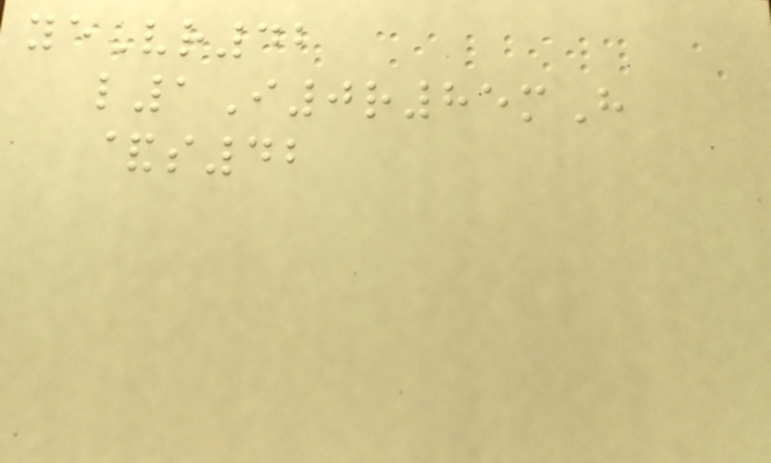yeVr42
l1I0r85mH
&s42
